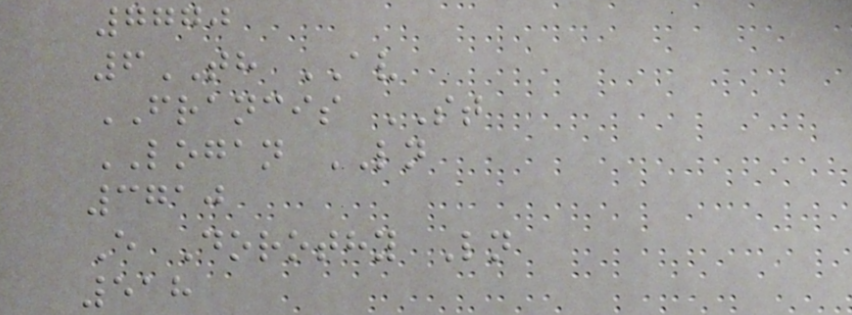7770
6TH AV
FRANCIS ST
LOGAN LN
3710
E Dorothy Ln
518
